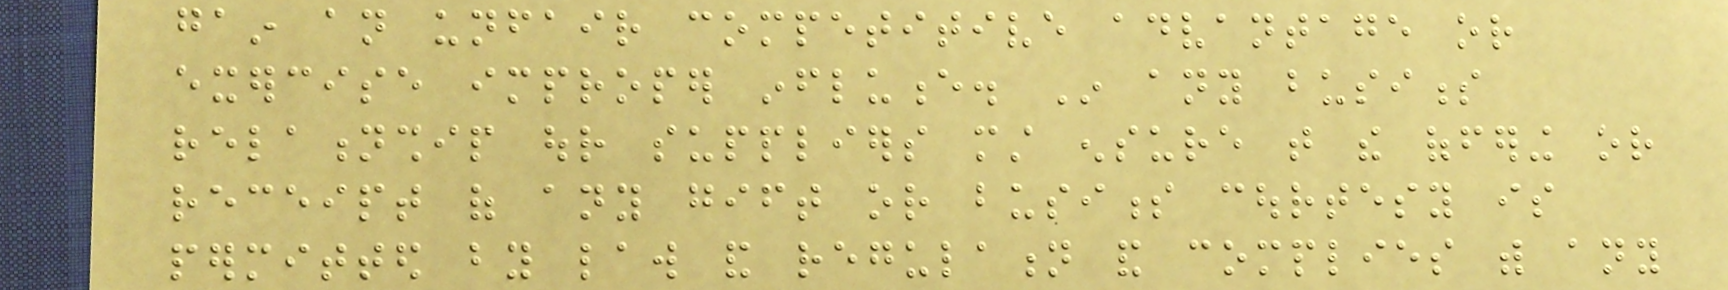gain an unfair competitive advantage or
exercise improper influence. In any business
relationship our suppliers must ensure that the offering or
receipt of any gift or business courtesy is
permitted by law and regulation and complies with any
